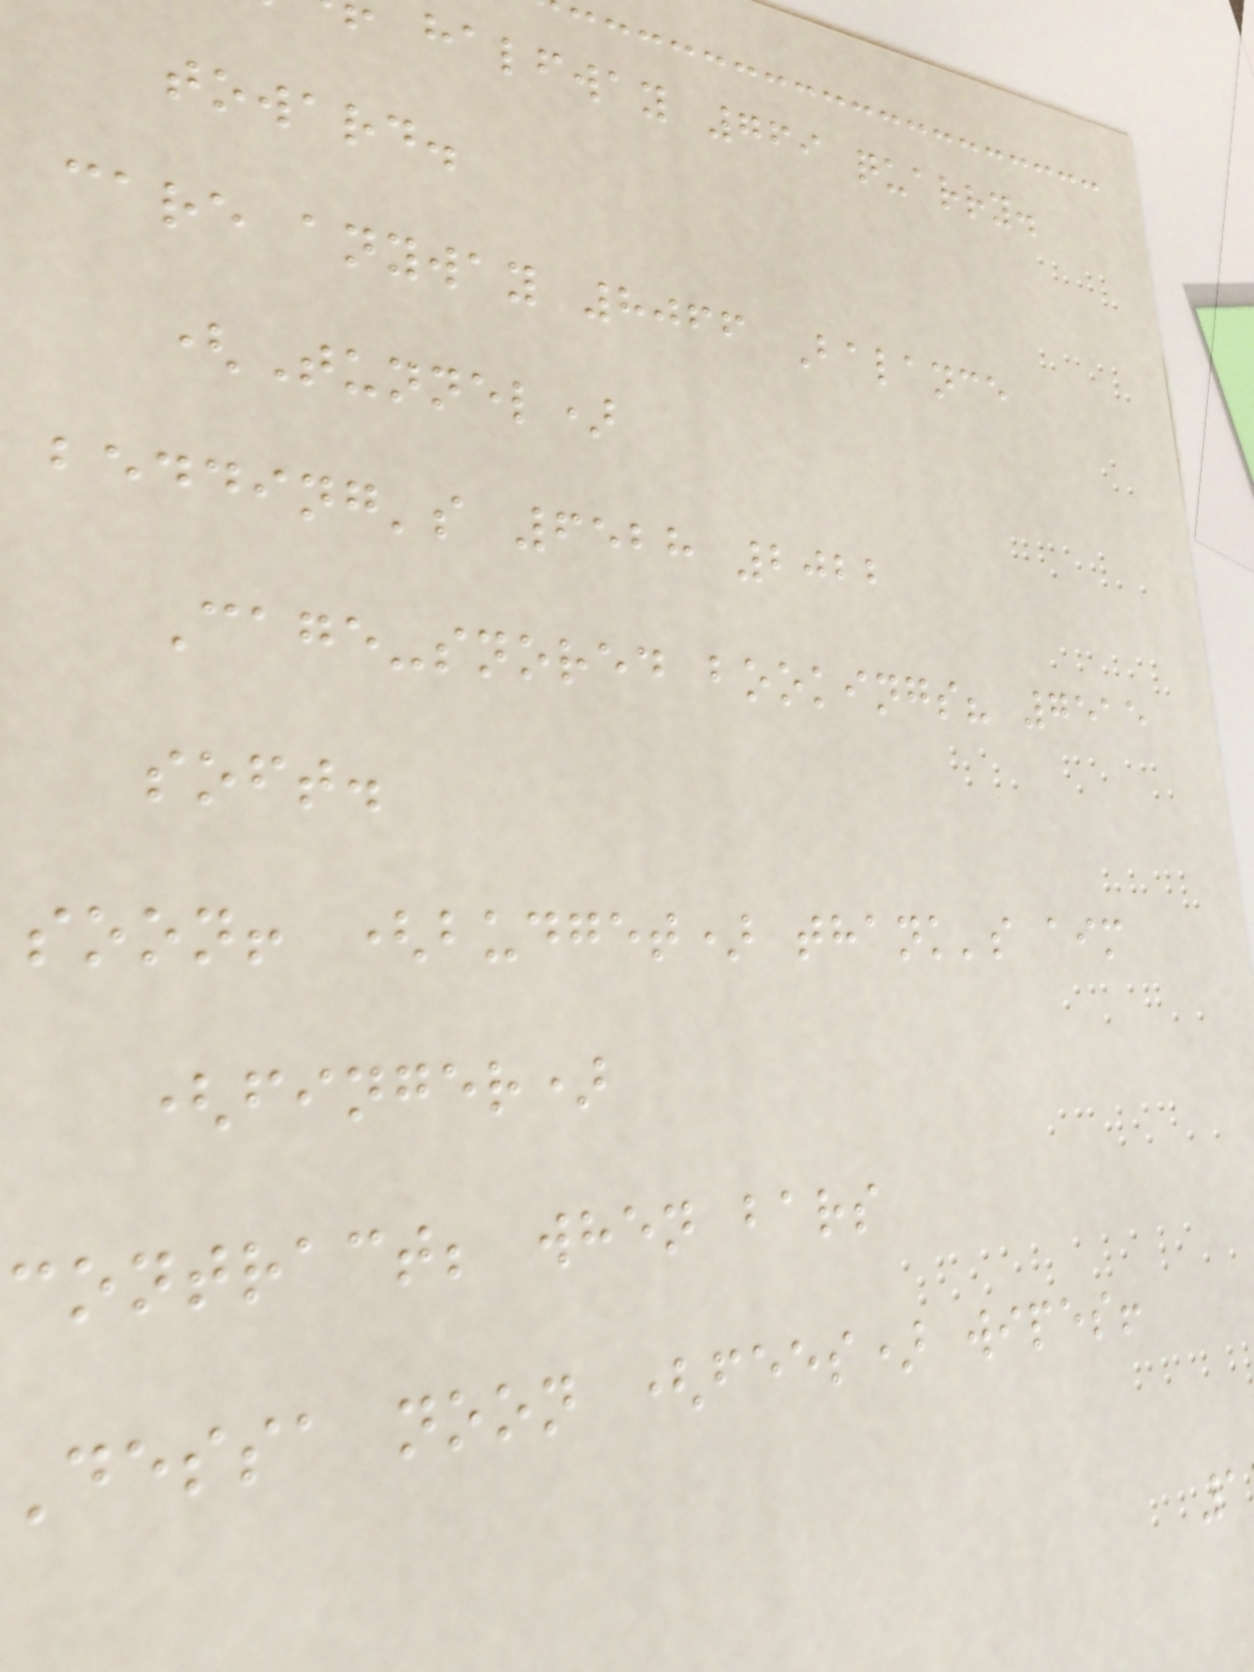halfway 769 quarry.
toward.
care anyway 8066 Balance
(Tunnel)
bedding's 6528 2022
Cage-snored bookings? 7515
soft.
soon! (budget) thank's aim
(finger)
contract; when bars
dessa noon (fees) wipes!
